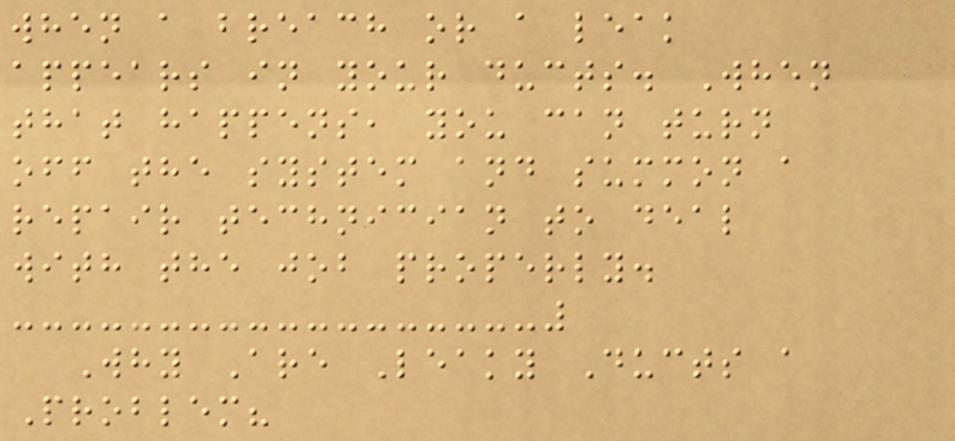when a breach or a leak
appears in your ducts. When
that happens, you can turn
off the system and summon a
repair technician to deal
with the job properly.
Why Are Leaky Ducts a
Problem?
